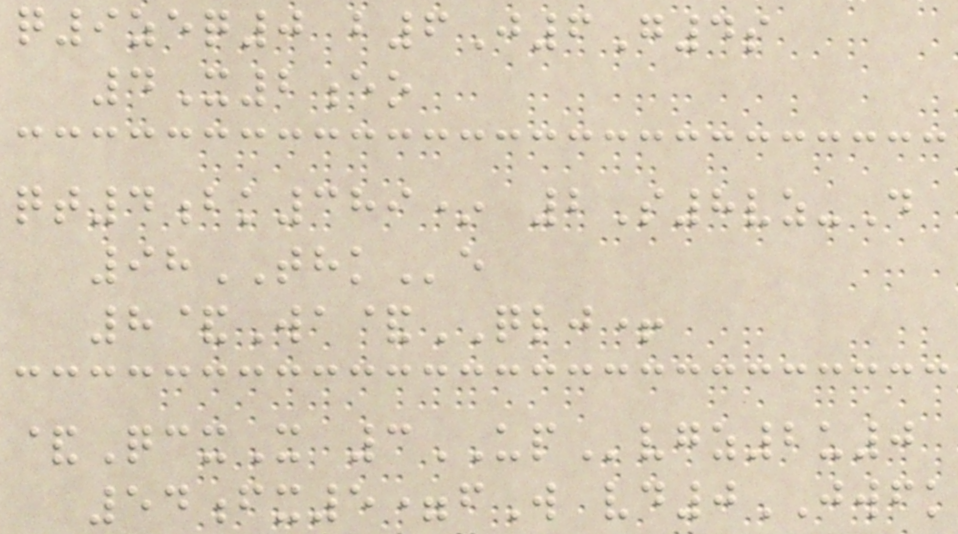q9zeq0 b6J6G4s
4X2eo
qt4bk389* 2S8vz-D
98THKe
8&Wa&QLJ+
&QcxX 3UPvgz2u0
54fx5=fW vd0JWFK
